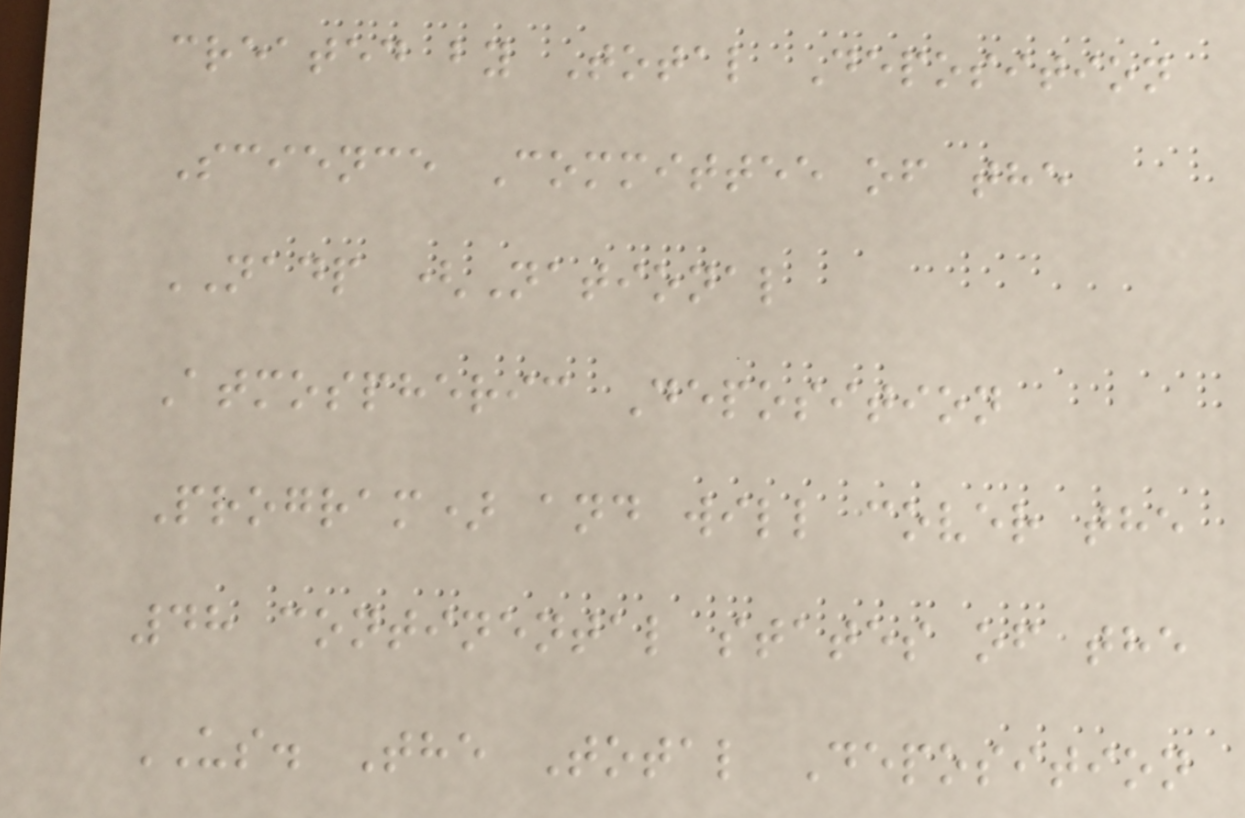created by Total Deposition
Science Committee of the
NADP (National
Atmospheric Deposition
Program) and will cover the
48 continental states of the
US. The Total Deposition
